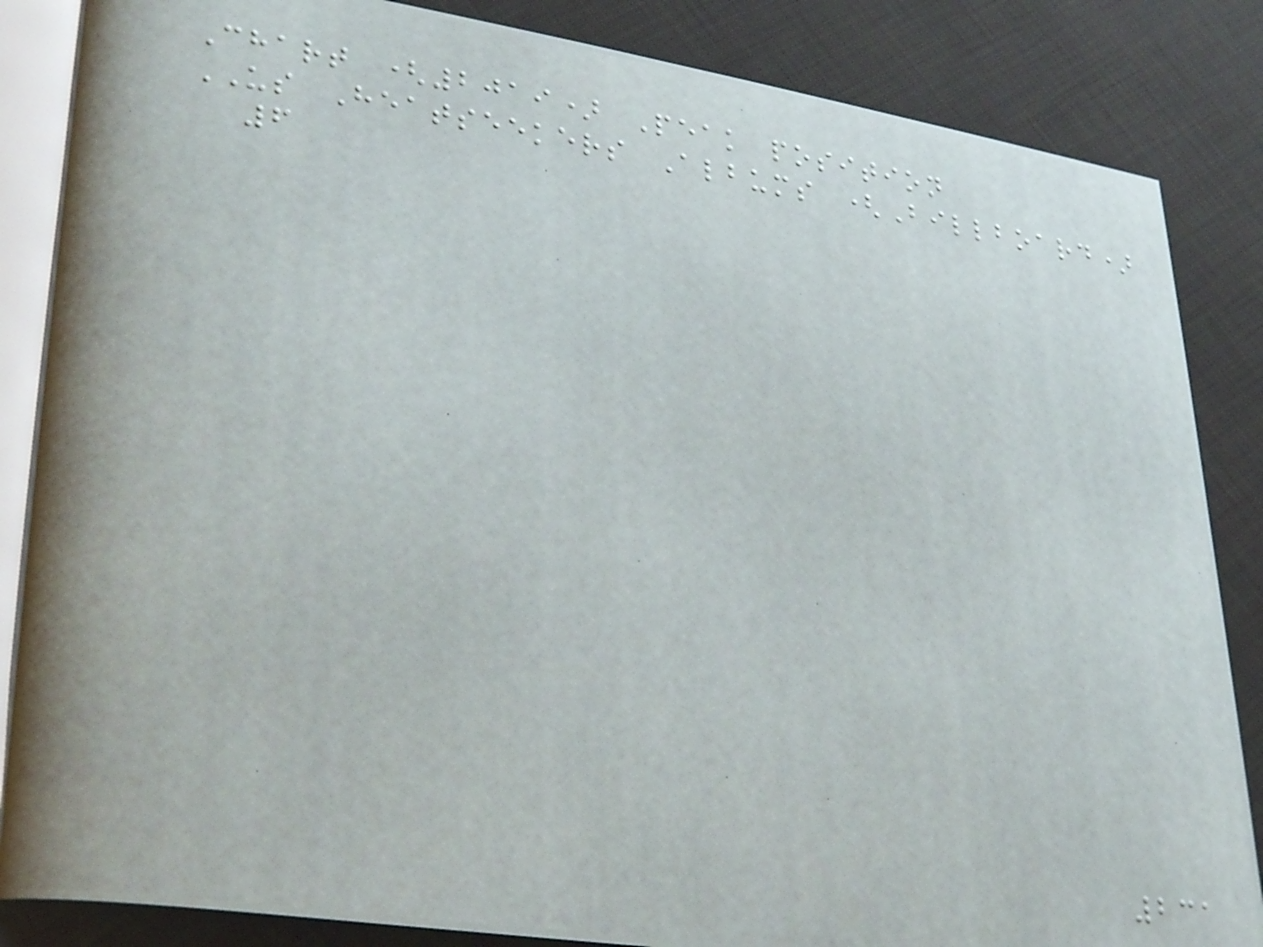Chart (2019) Peak position
US Heatseekers Albums (Billboard)
6
231
